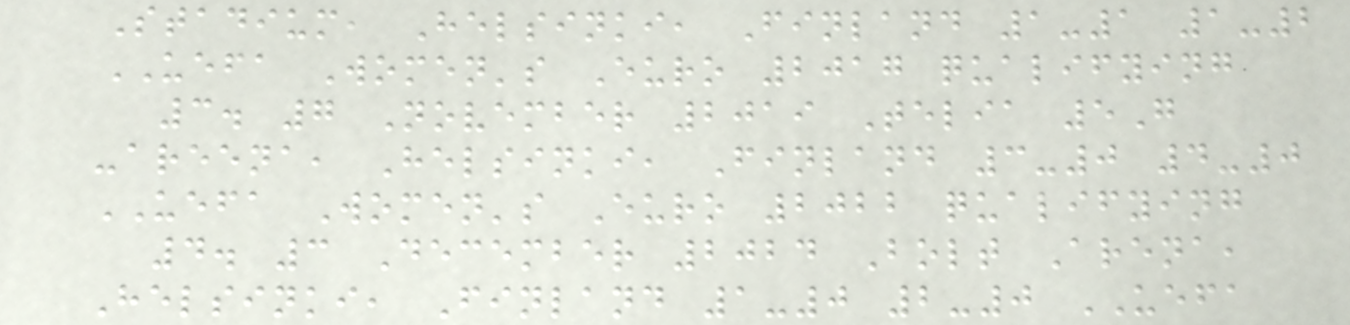Stadium, Helsinki, Finland 1-1 1-2
UEFA Women's Euro 2017 qualifying
3. 7 November 2019 Telia 5G
-areena, Helsinki, Finland 3-0 4-0
UEFA Women's Euro 2022 qualifying
4. 3 December 2024 Bolt Arena,
Helsinki, Finland 1-0 2-0 UEFA
